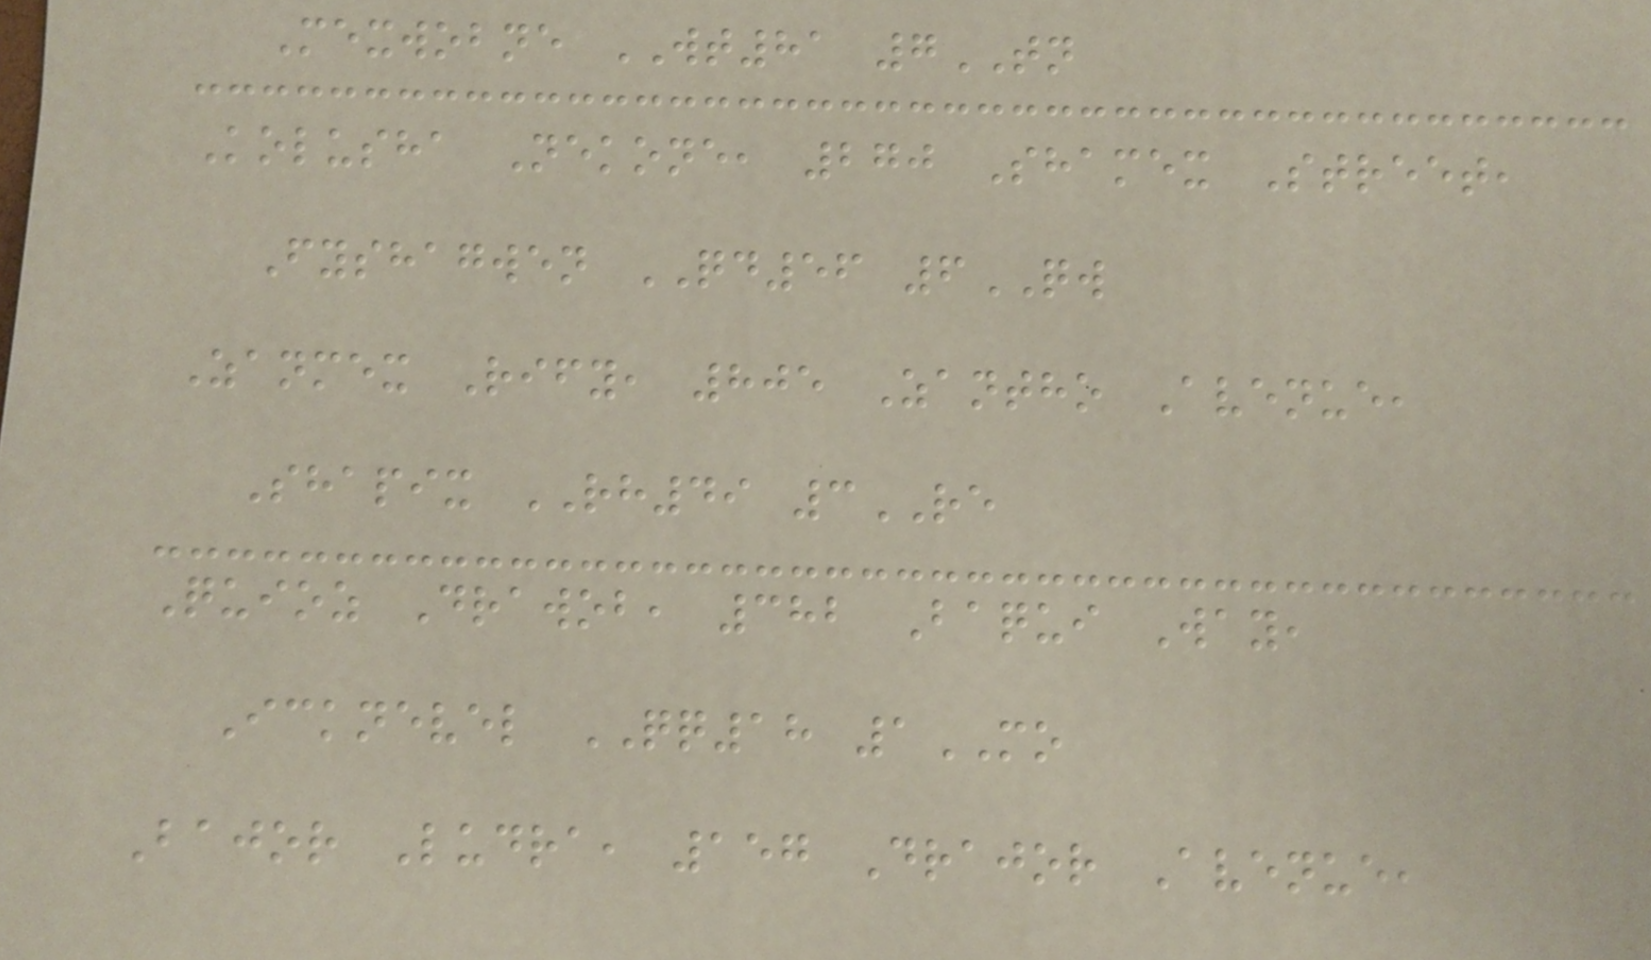Mexwobne WT81 7TN
Kolusha Nekone, 270 Shamex Street,
Fyshagwen QD56 6QW
Zanmex Rify, 805 Zantho Avenue,
Shapix RH49 3RE
Quioz Drawob, 382 Baqui Way,
Icknevel QQ18 1MO
Bajor Ludra, 157 Drajor Avenue,
